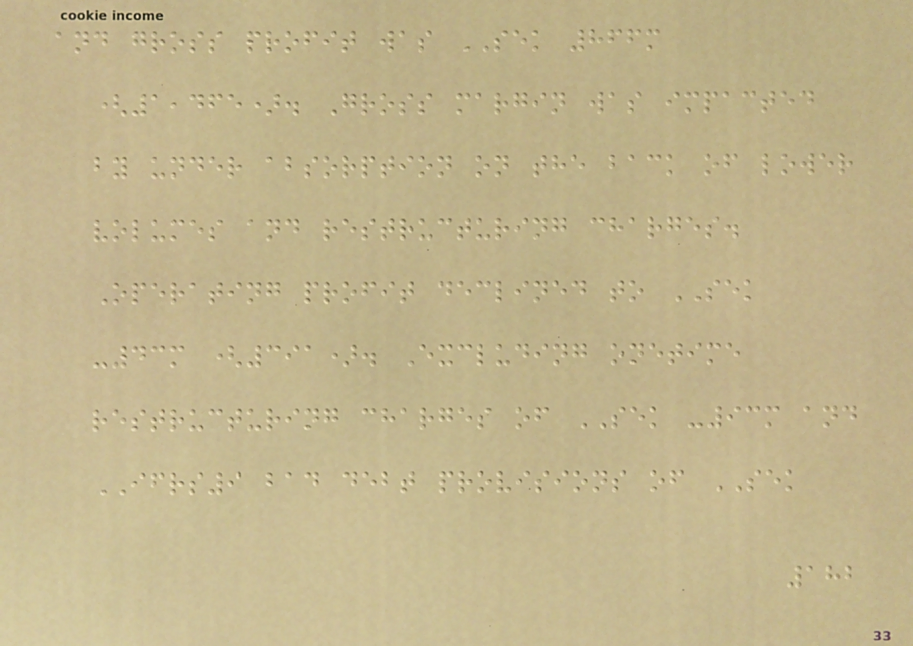and gross profit was SEK 866m
(1,465). Gross margin was impacted
by under absorption on the back of lower
volumes and restructuring charges.
Operating profit declined to SEK
-43m (391). Excluding onetime
restructuring charges of SEK -93m and
IFRS9 bad debt provisions of SEK
182
